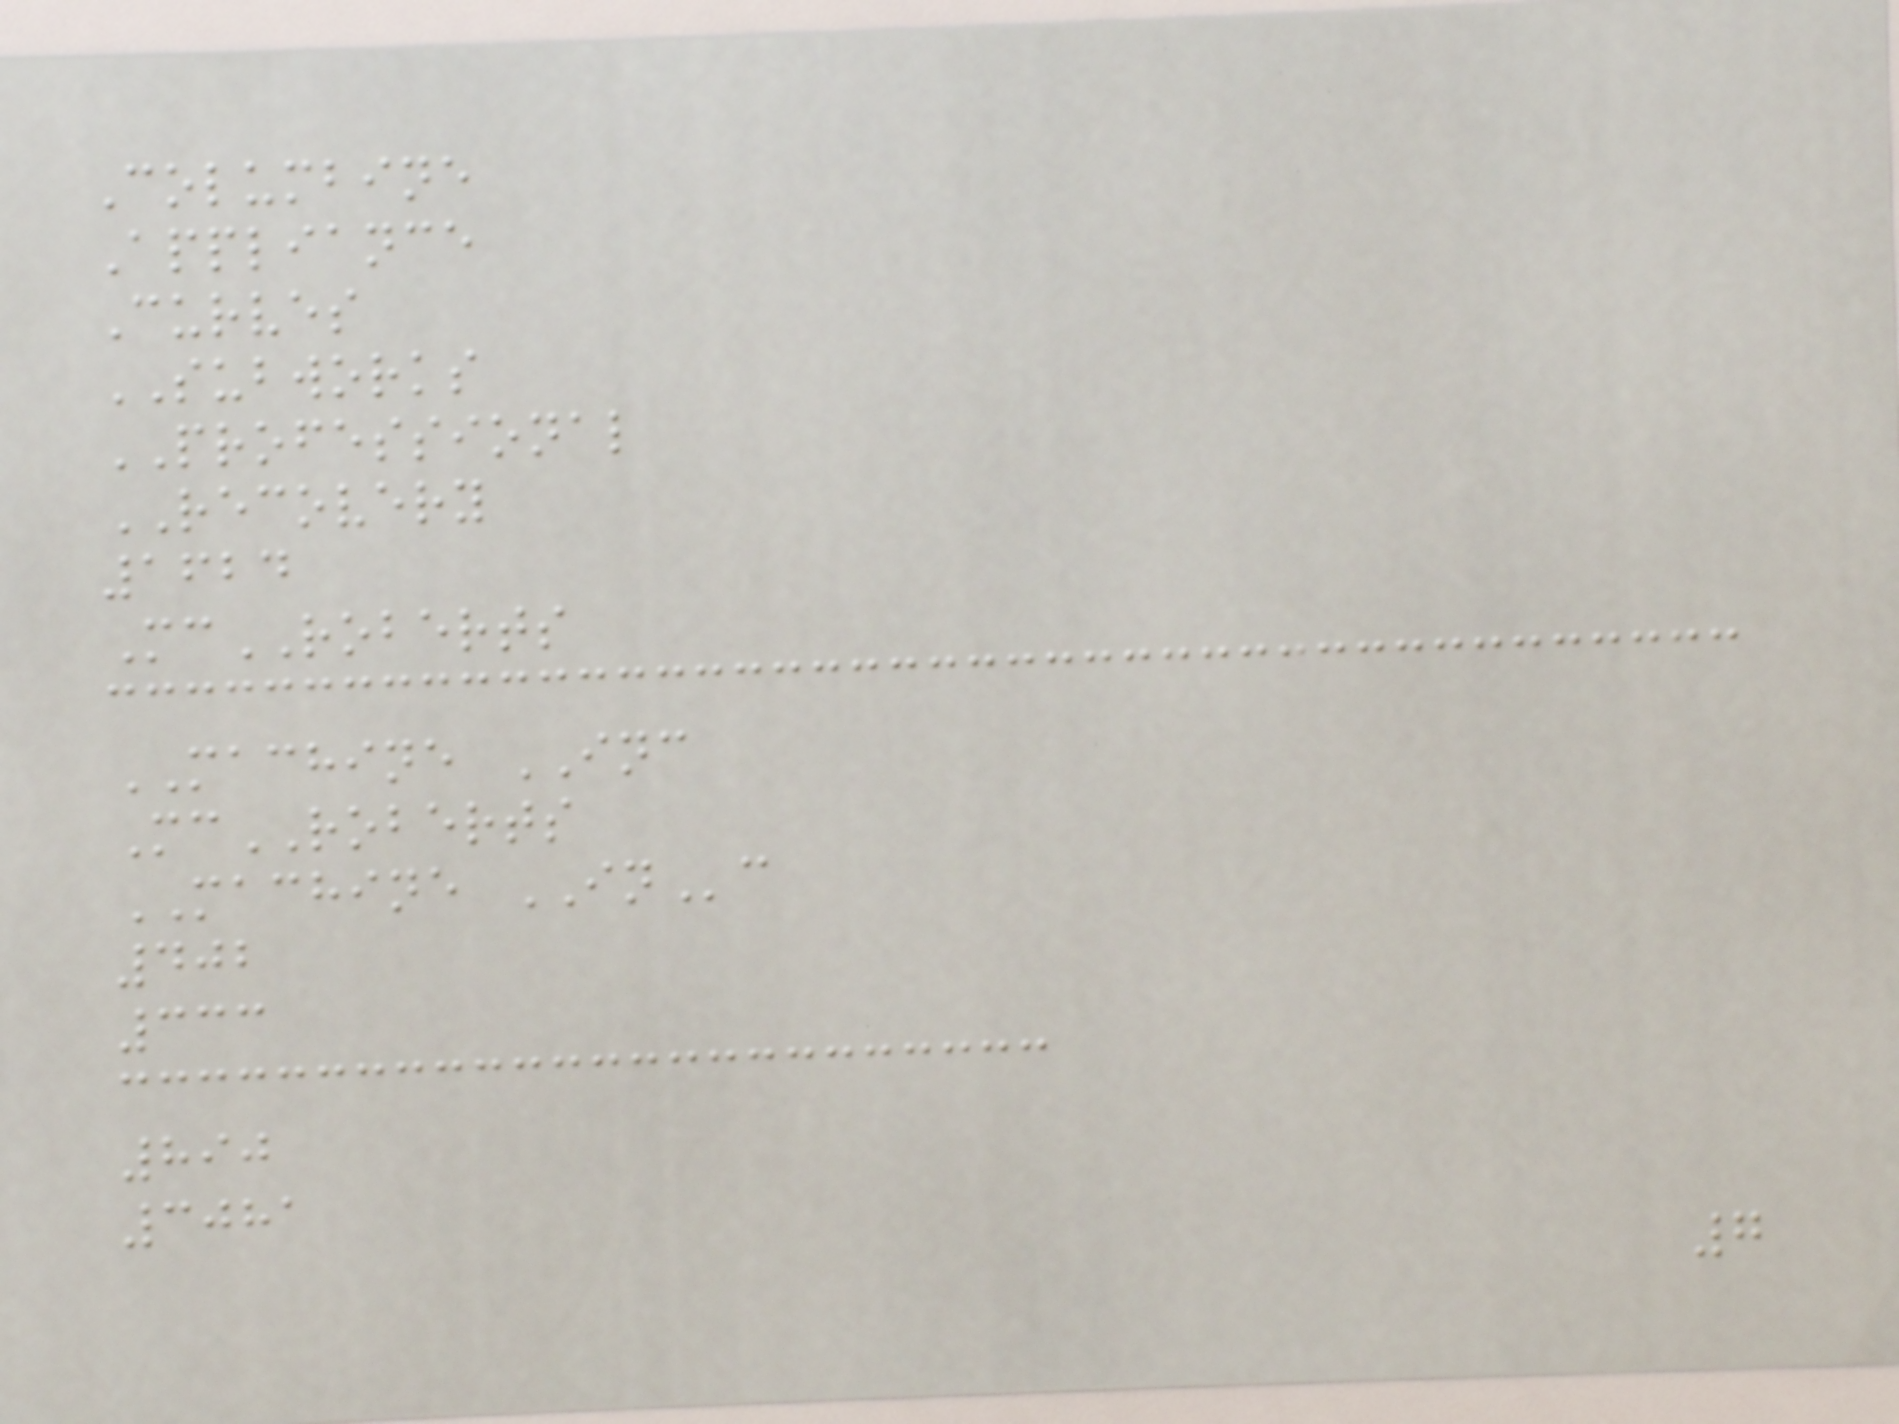Columbine
Appliance
Curves
SUBWORKS
PROFESSIONAL
RECOVERY
1624
McROBERTS
MACHINE INC
McROBERTS
MACHINE INc
402
333
890
3081
7
